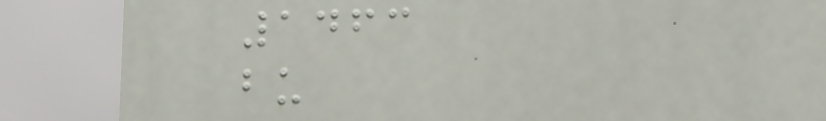1463
bu
